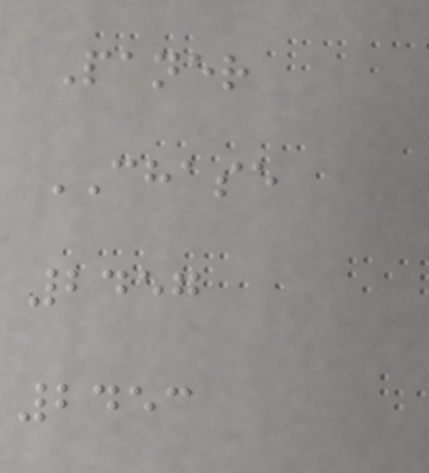Paner
CHASE
2457
2453
